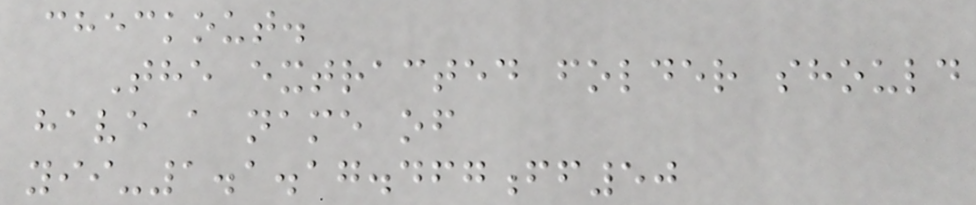checkout.
The extracted folder should
have a name of
yii-1.1.17.467ff50
